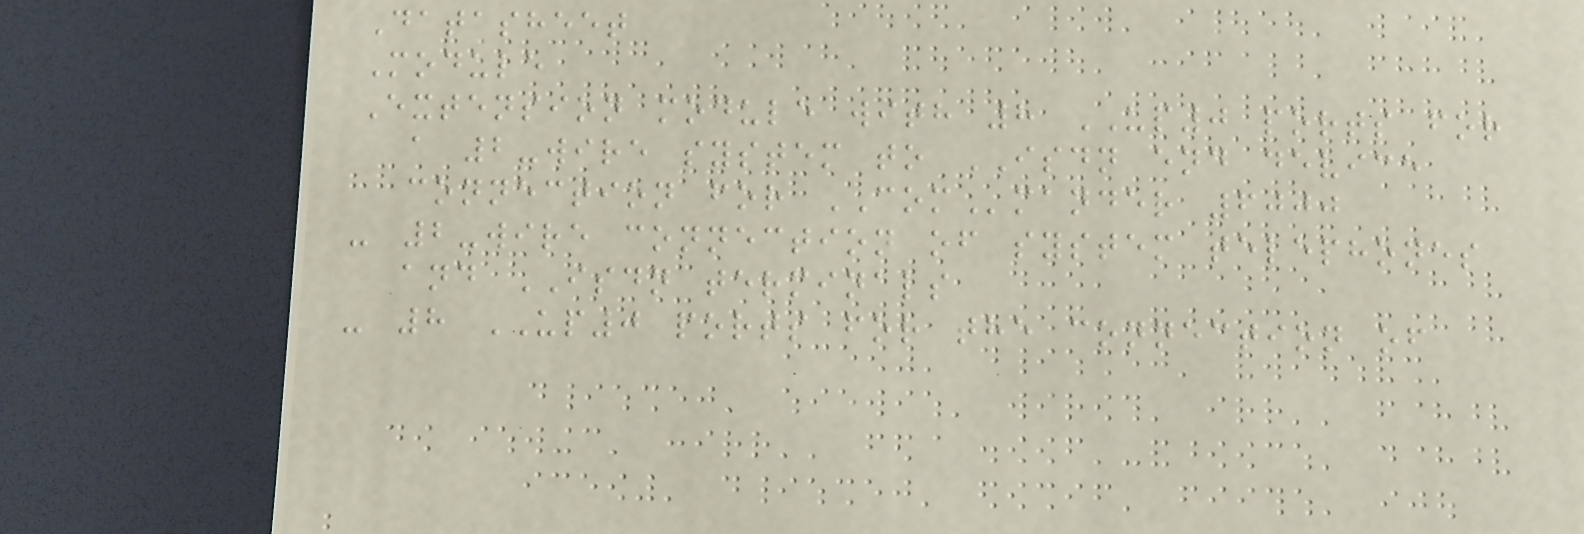Datasheet
Module
Extension module with 8 UP0 ports for
a 2-wire system to ISDN end device
connection for COMmander 6000
- 2-wire connection of system telephones
and ISDN terminals
- 8 UP0 ports for the connection of
